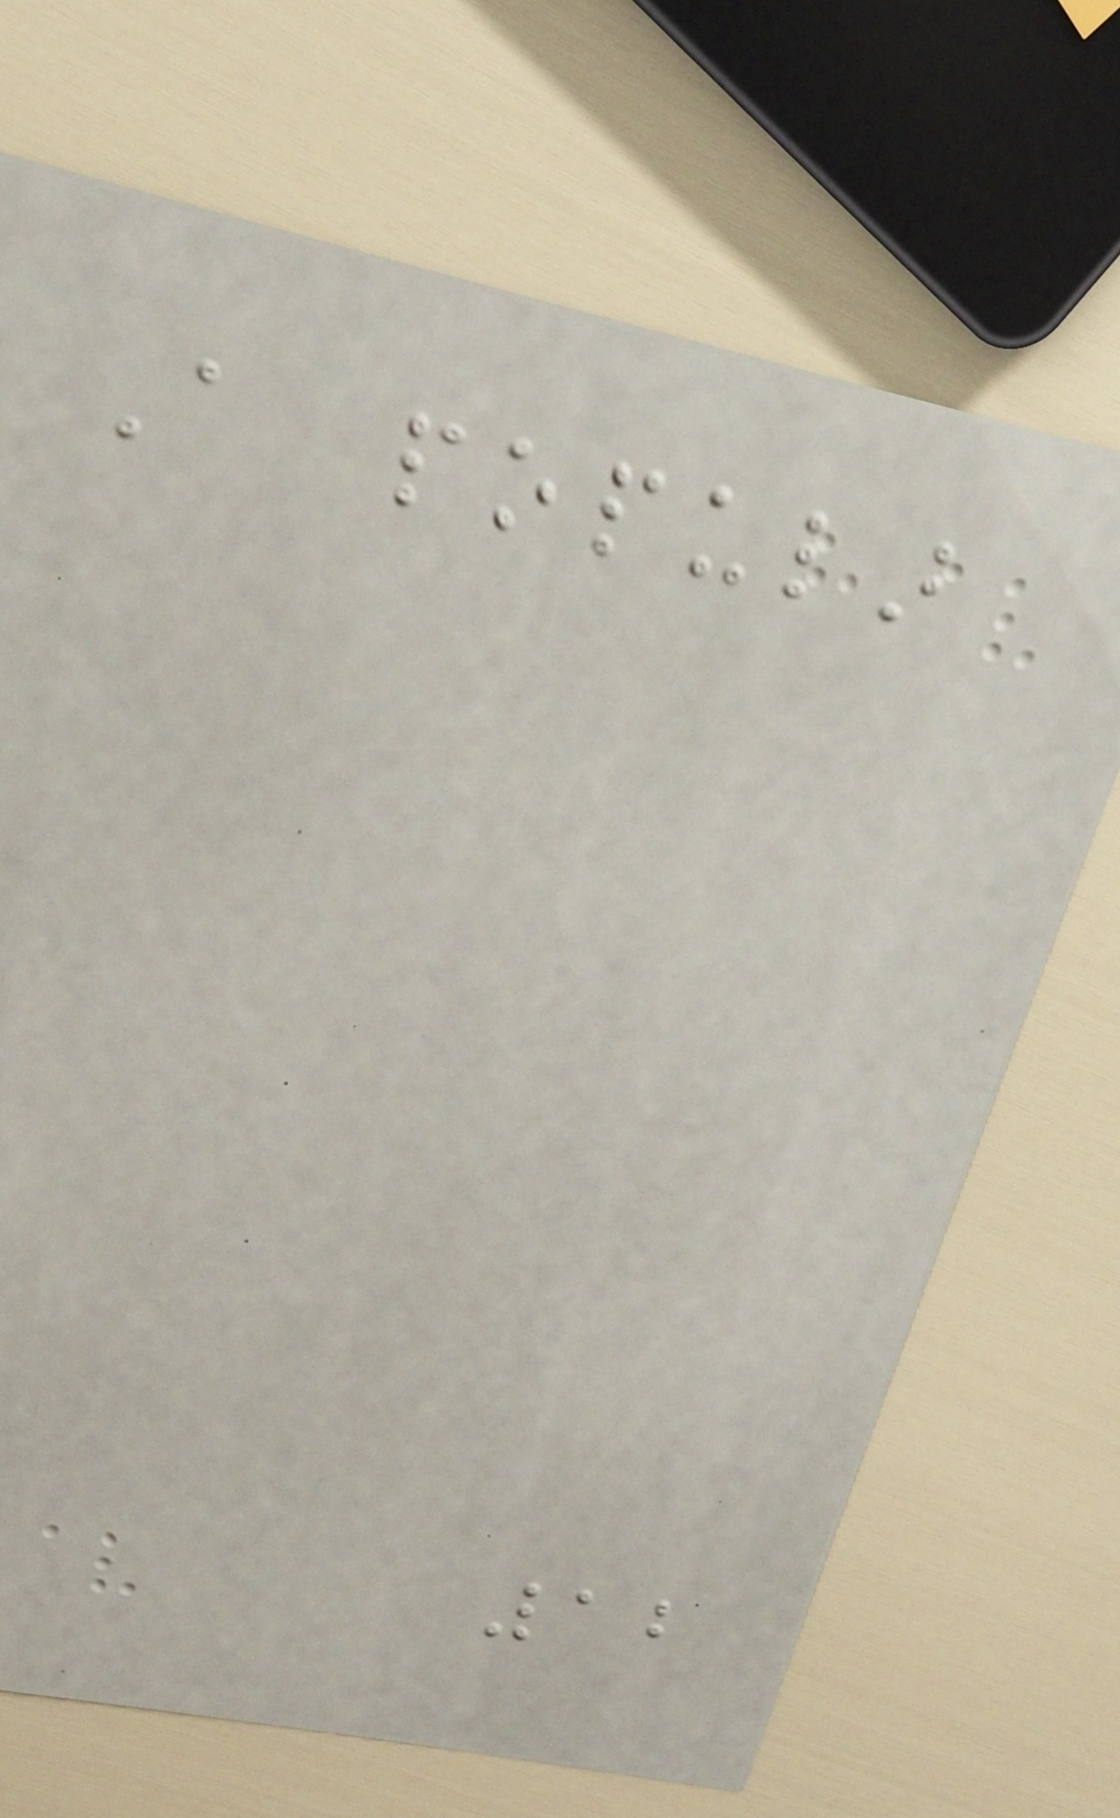A popular
12
